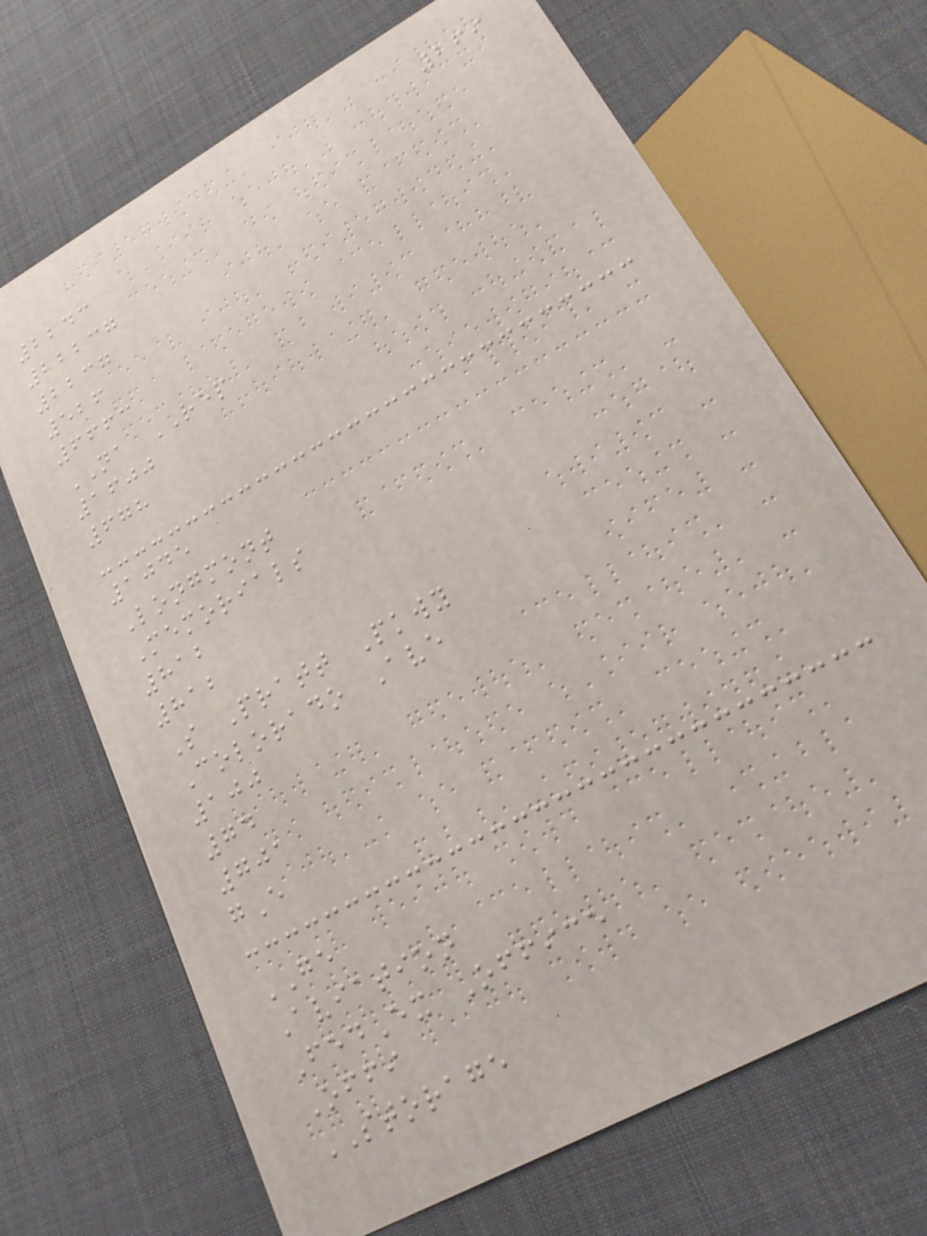269
2243
22237
2237
526
6663
NA REP
1600
678
1045
Longmont
Memorials
812
812
S Pratt Pkwy
Colorado Ave
100
74
701
gE
GE
Aviation
FedEx Office
Offi
STORAGE
